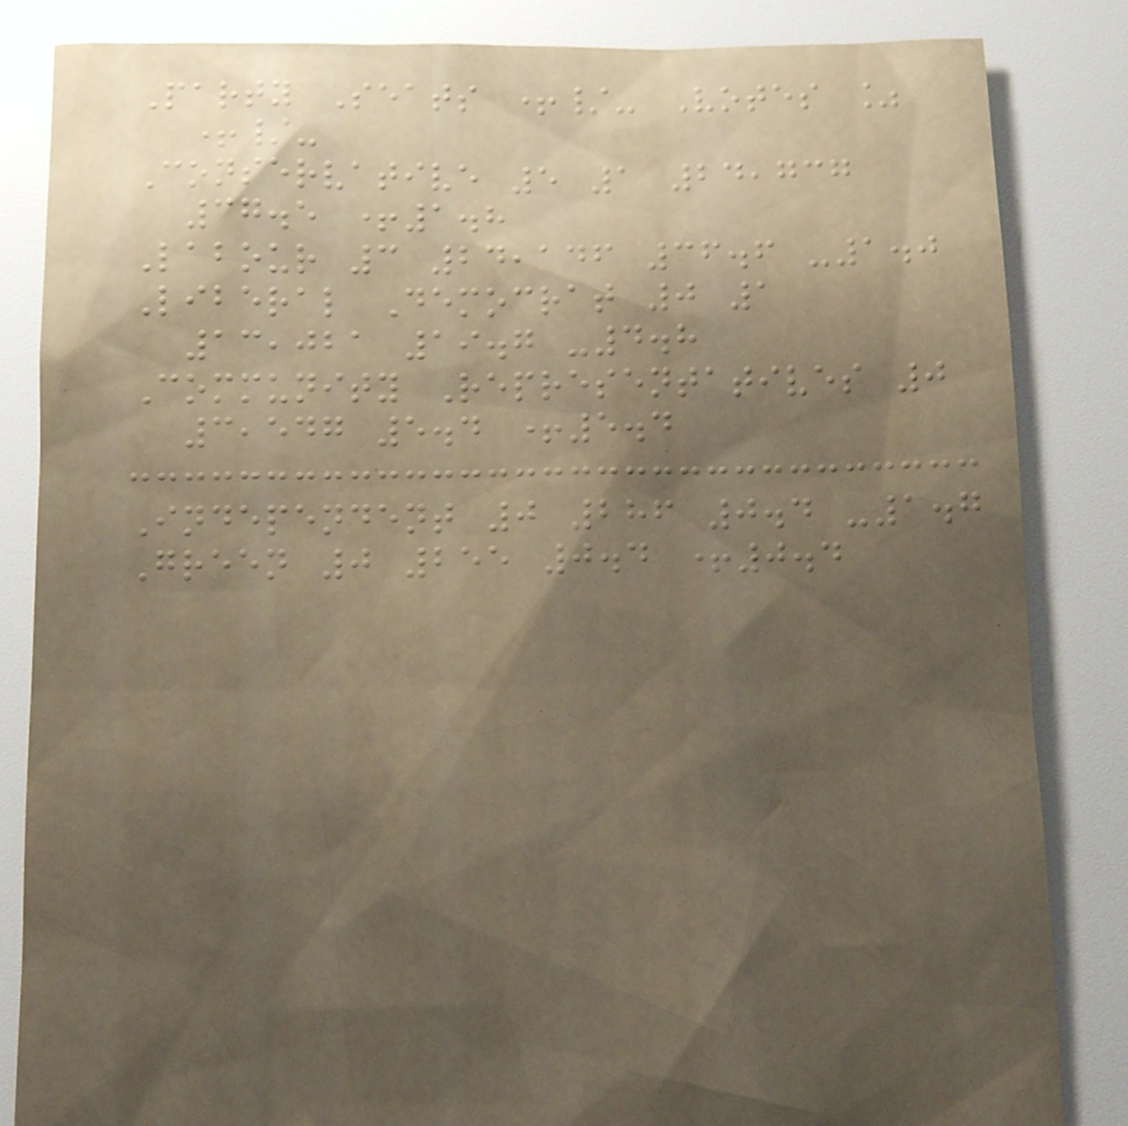Party Seats +/- Votes %
+/-
Conservative 5 1 24,737
37.5 +1.8
Labour 3 24,146 36.6 -1.0
Liberal Democrat 0 1
13,021 19.7 -4.8
Community Representatives 0
3,547 5.4 +5.4
Independent 0 286 0.4 -1.7
Green 0 255 0.4 +0.4
